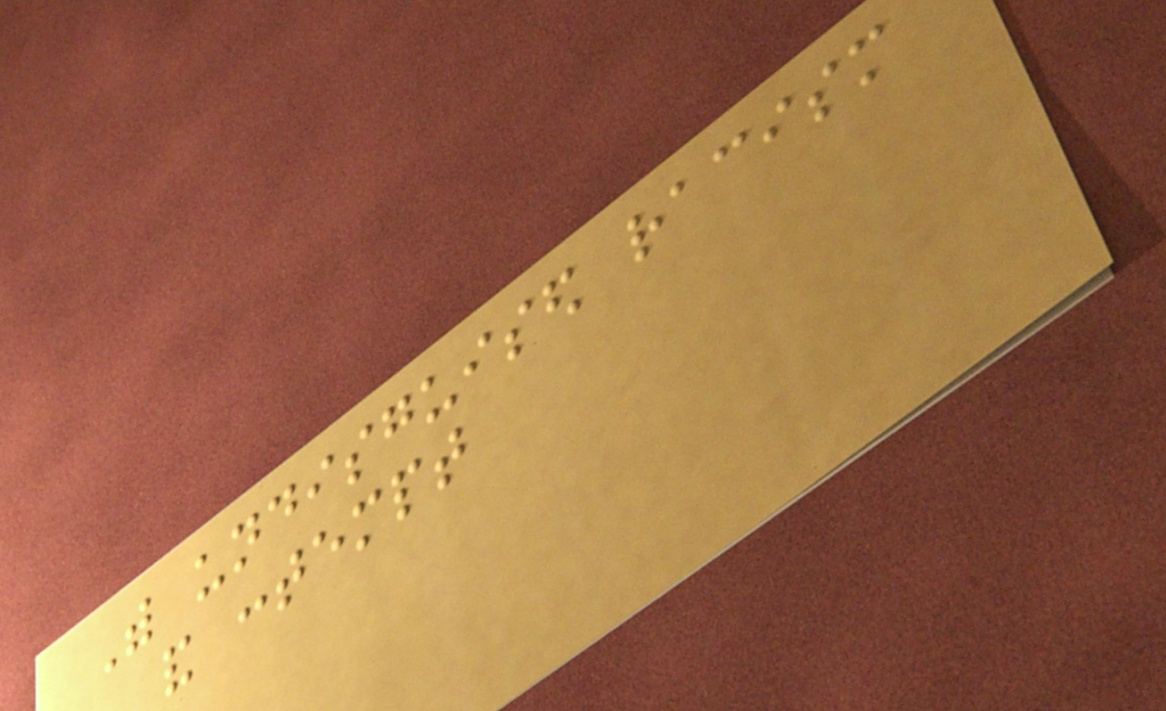With undisguised racism
and contempt
